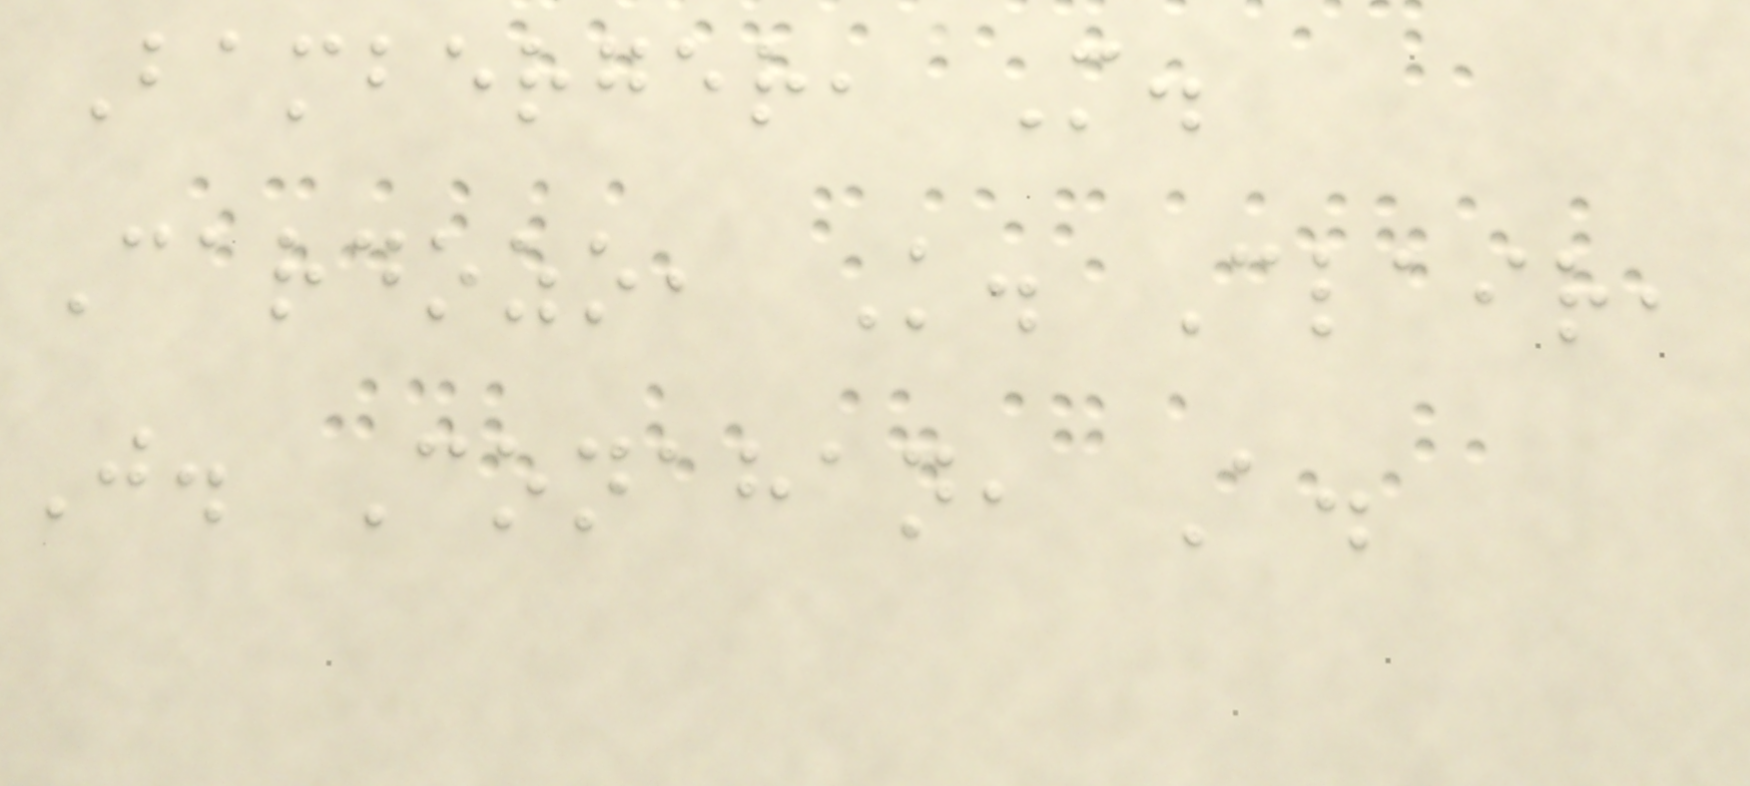Bamberger, M.
Cardozo, K. Clair,
J. Conahan, A.
